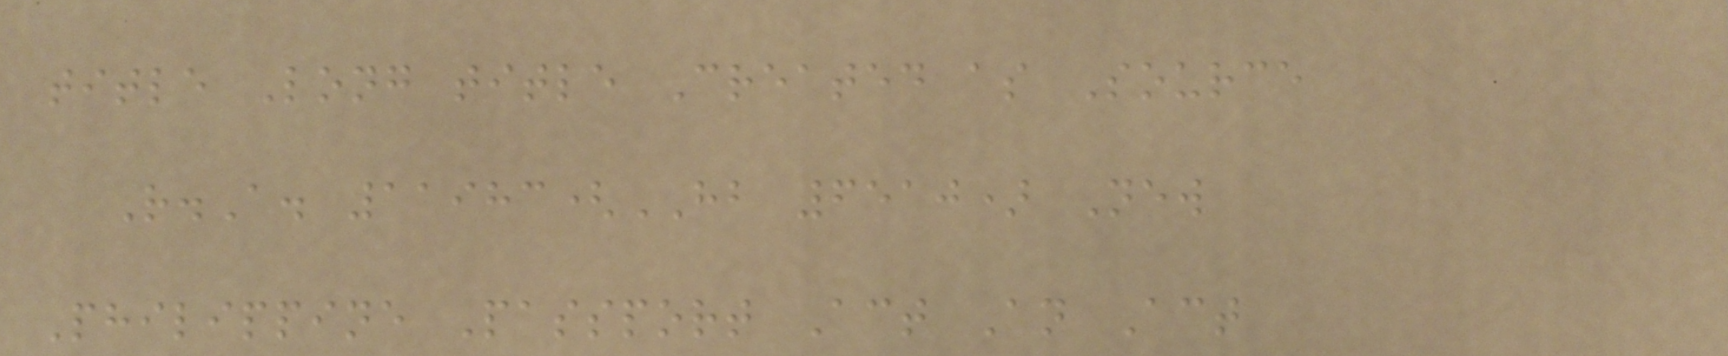title Long title Created as Source
R.A. 11983(HB 6510) New
Philippine Passport Act An Act
